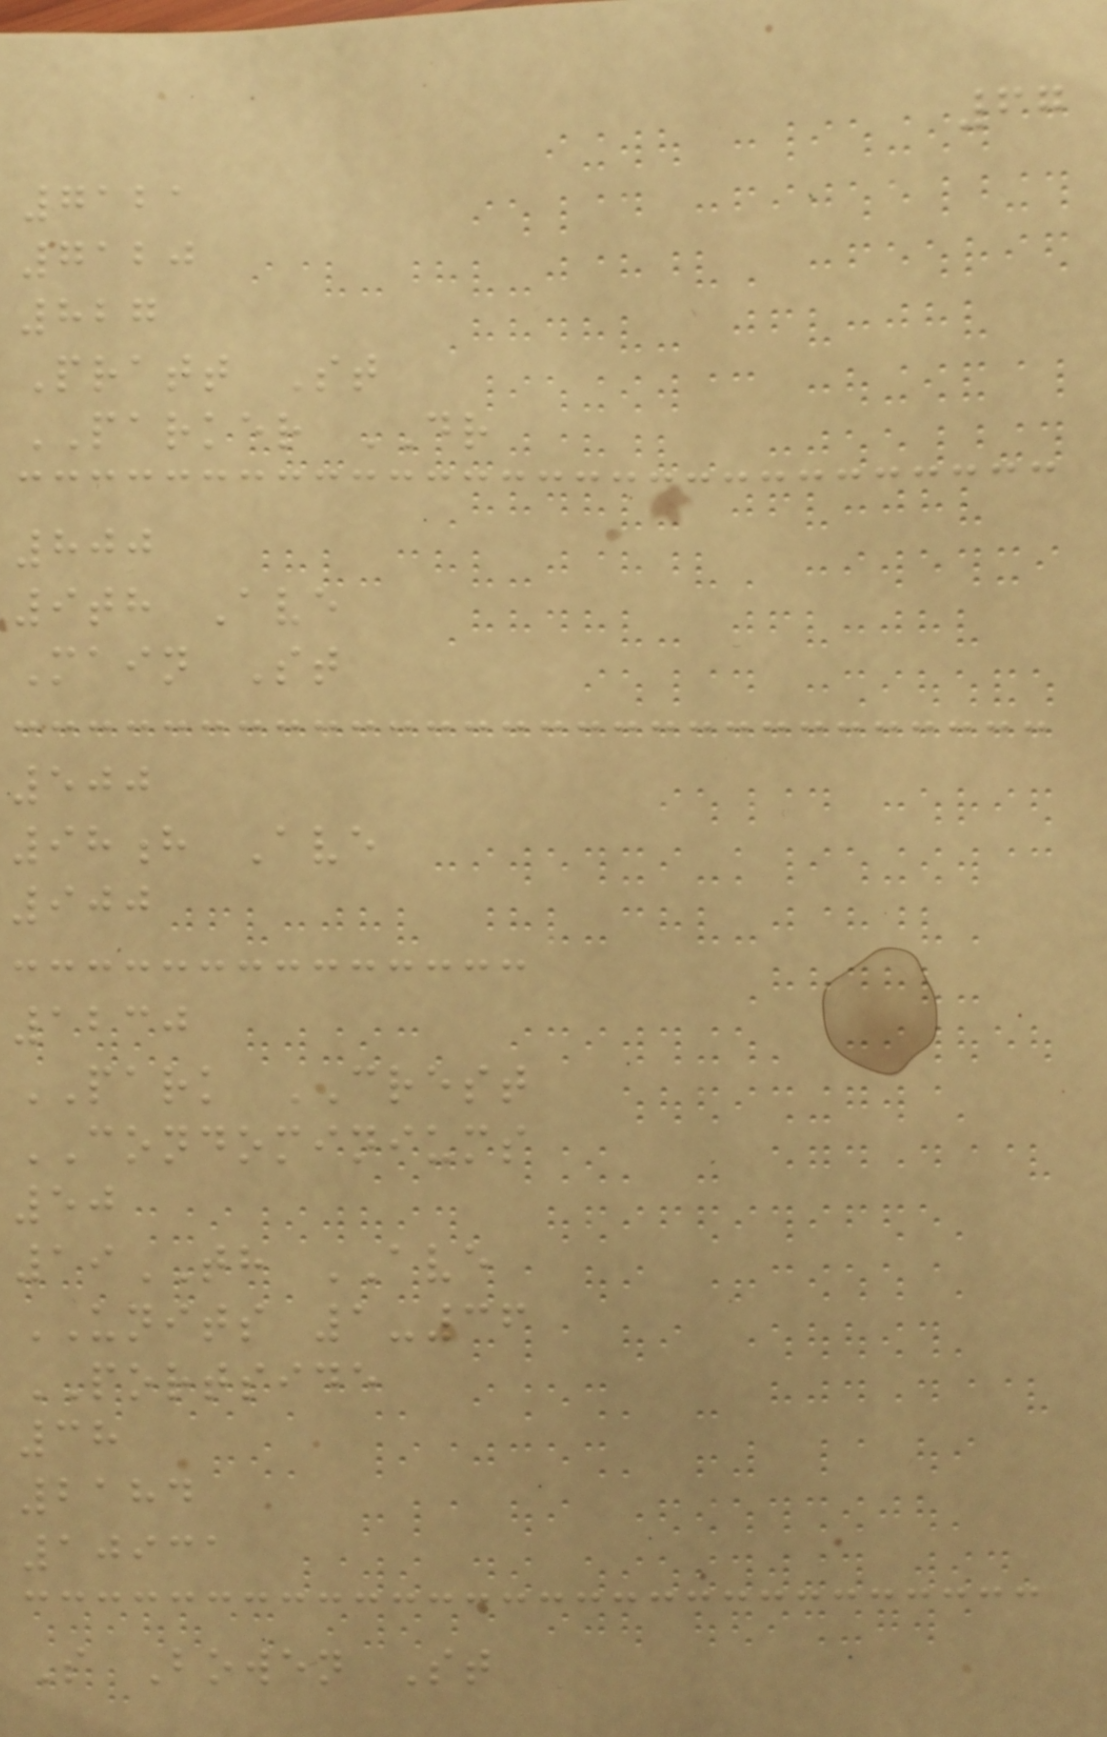67
7121
7120
827
Pratt St
PARKER DR
800
9th Ave
Main St
500
98h Ave
900
1230
PARK CREST
CONDOMINIUMS
50
19TH AVE
UNITS 1-36
PORTSIDE
38
2184
10931
S Bowen St
